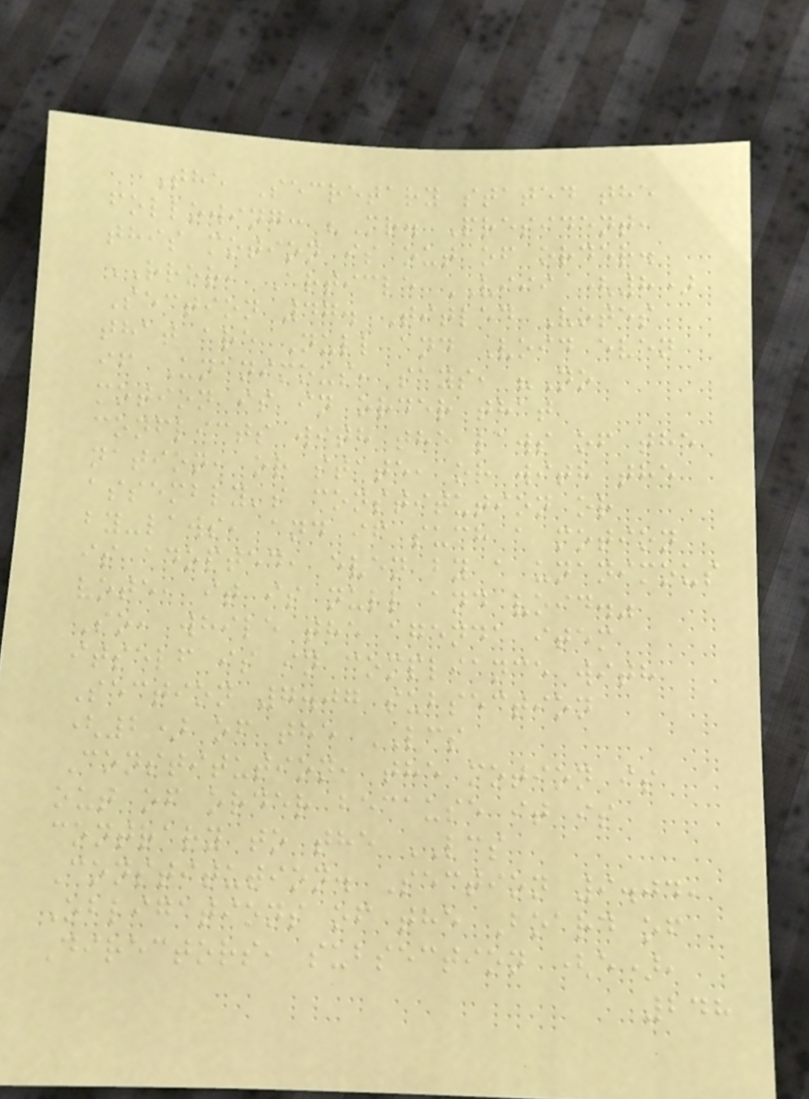The Secretary stated the
following: "Mr. President,
this motion is out of order.
RROR, Article VIII (8)
Section 47. Titled Votes
that are Null and Void even
if Unanimous, says, "No
motion is in order that
conflicts with the laws of the
nation, or state, or with the
assembly's constitution or
by-laws, and if such a motion
is adopted, even by a unanimous
vote, it is null and void."
So, while the agenda item
itself is in compliance with
Section 7.07 subsection
(2) of the LCS
Constitution, the motion is
out of order because it is
contrary to the LCS
Constitution. Section 9.04,
Obligations of the Board of
Directors, subsection (e),
248
